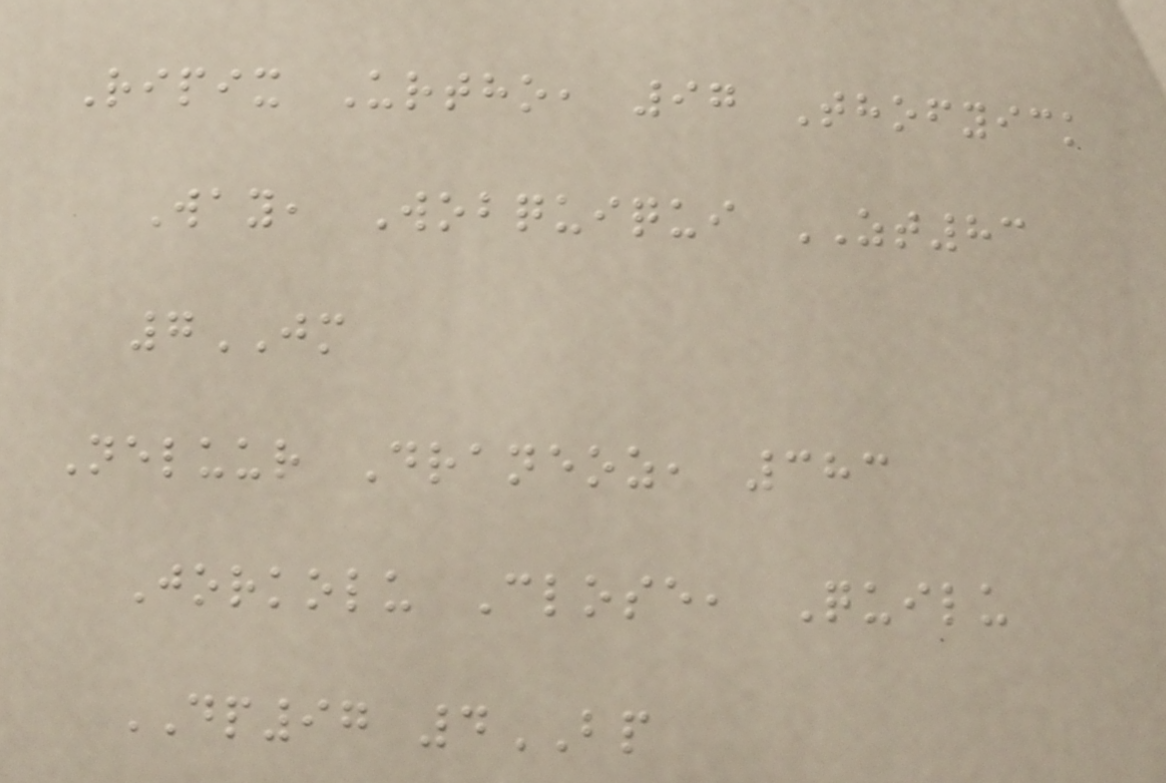Ripix Urtho, 97 Thofyick
Way, Wobquiqui ZT83
7JM
Neluur Draneoz, 383
Jorkolu Close, Quilu
DP97 4BP
